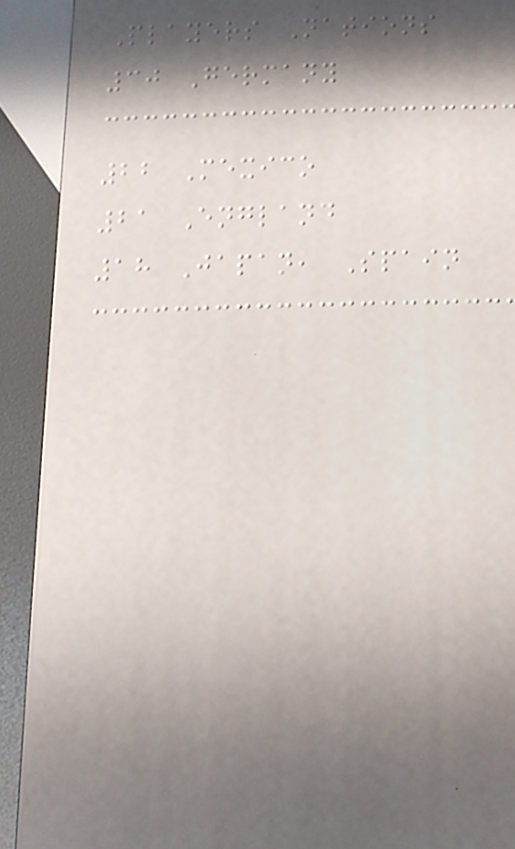Players Nations
30 Germany
22 Mexico
21 England
18 Japan, Spain
